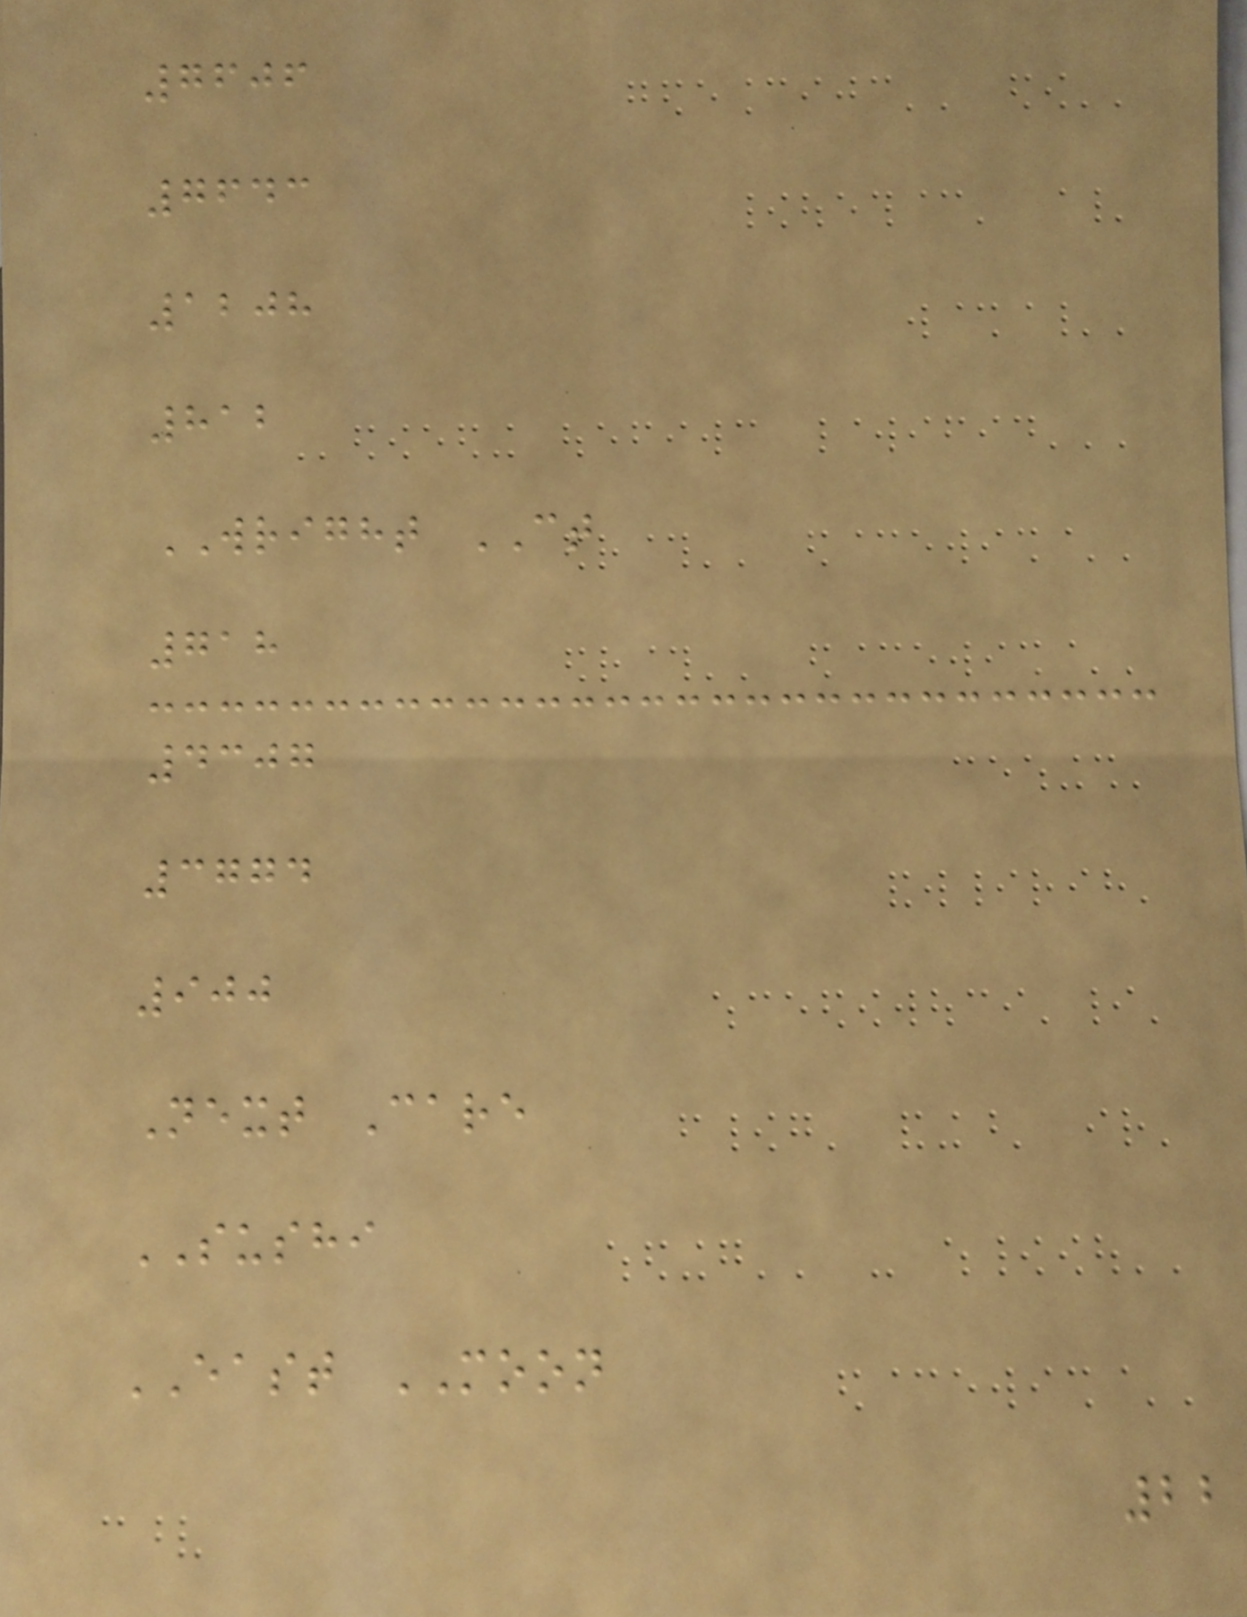7606
7643
1208
812
WRIGHT CT
718
4307
3774
900
Next Care
SUSHI
EAST MOON
22
